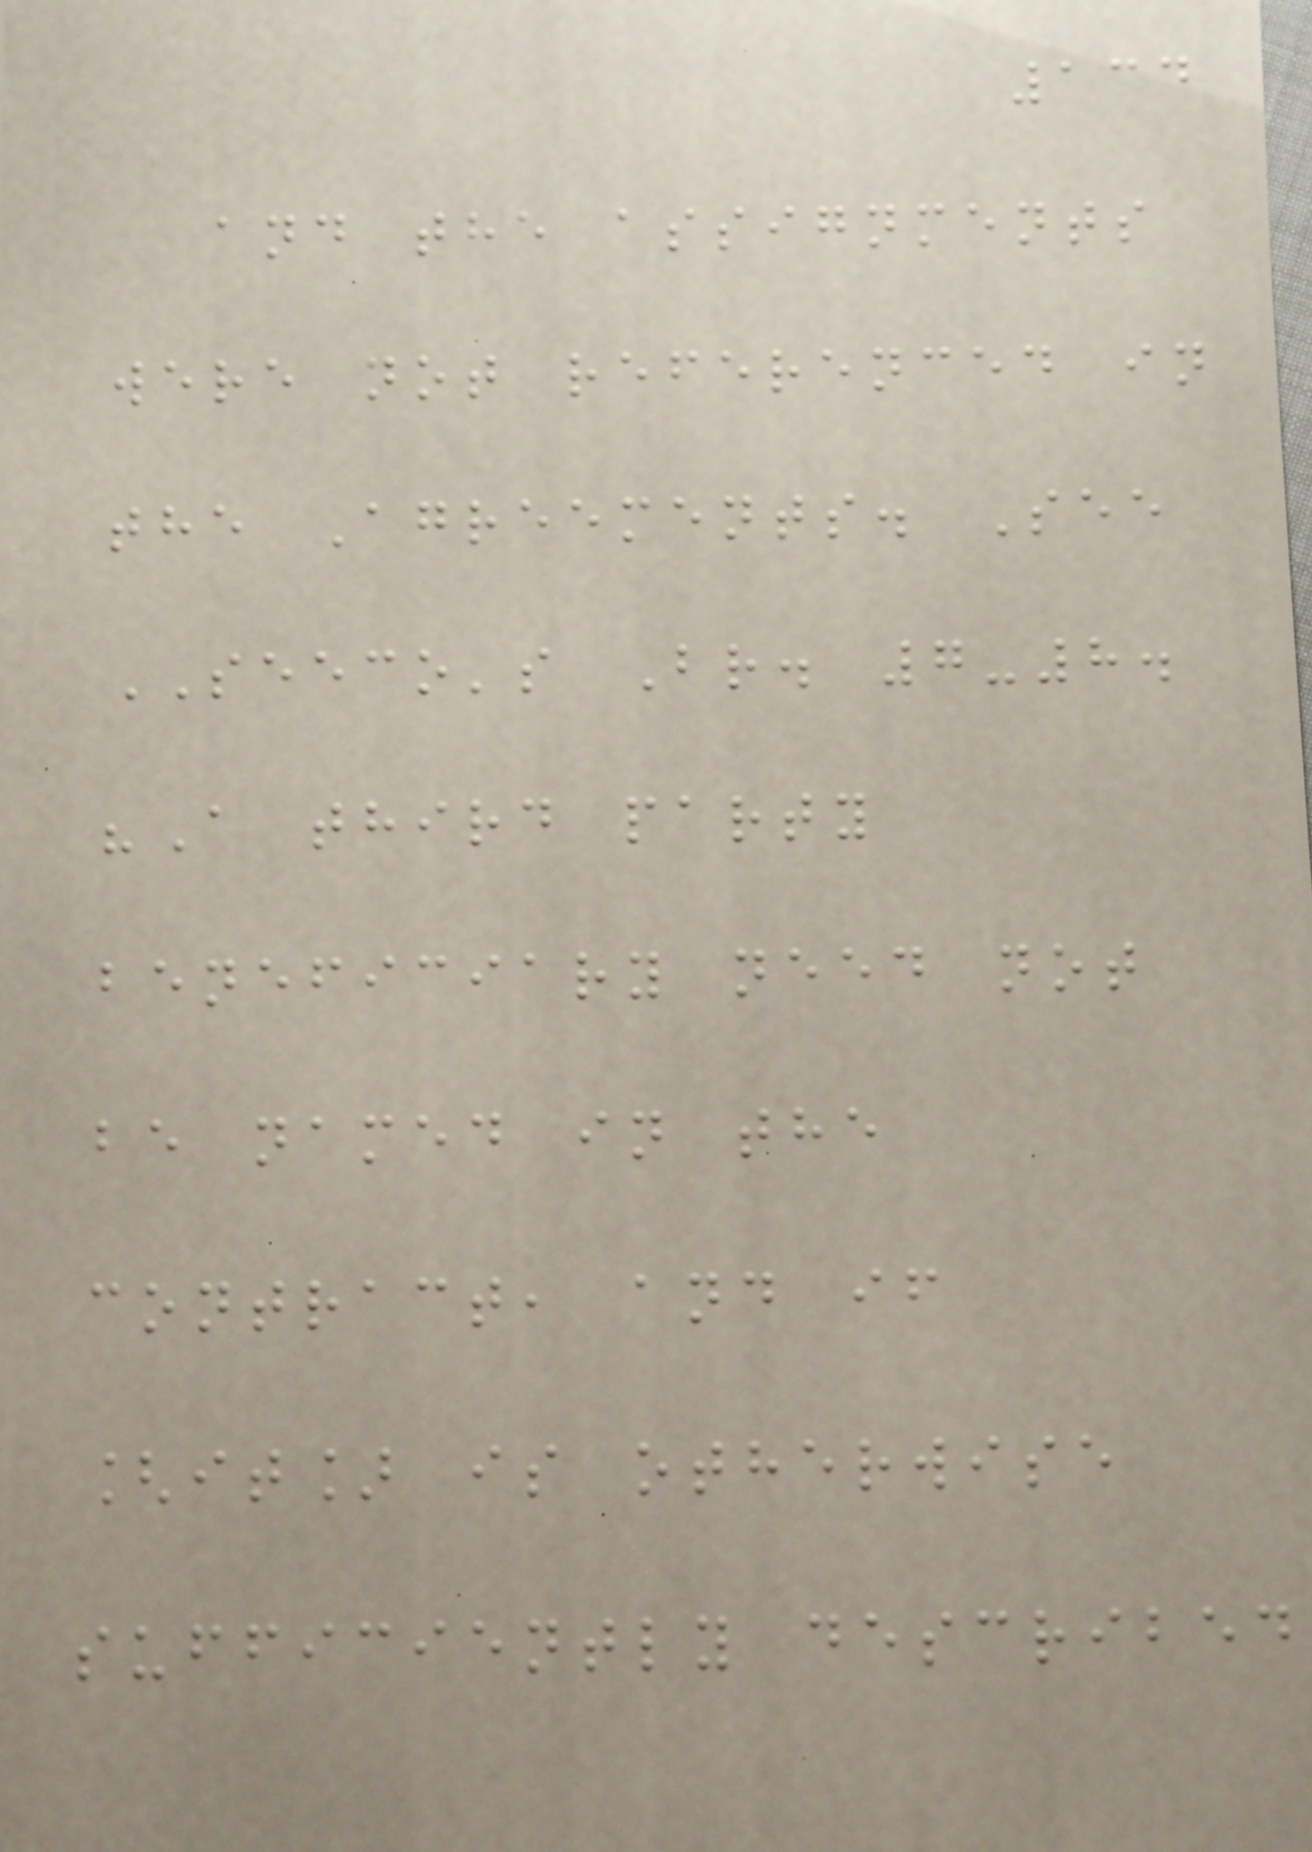134
and the assignments
were not referenced in
the Agreements. See
SEECO's Br. 7-8.
"A third party
beneficiary need not
be named in the
contract, and if
[it] is otherwise
sufficiently described
